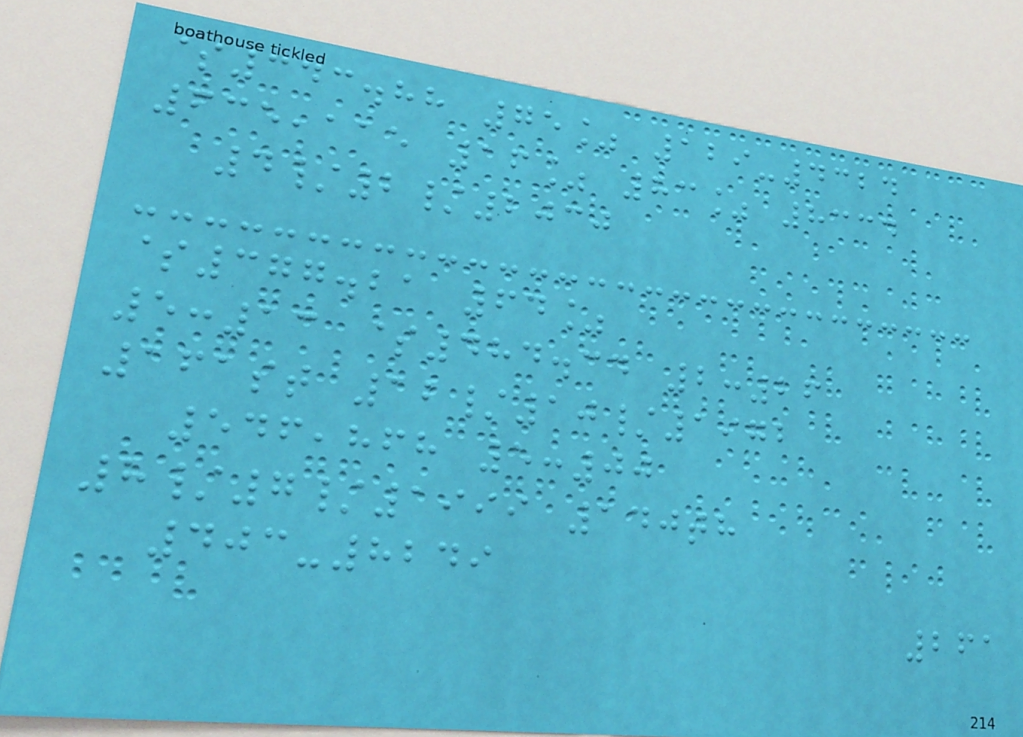$343.88 75% 129-4324
635,115 16% 83% 8334
4/2/2030
$377.21 64%
5:13 $484.34 2:26
161st 12/10/1972
546,868 5:00
8/7/1999 140th
403-8249
261
